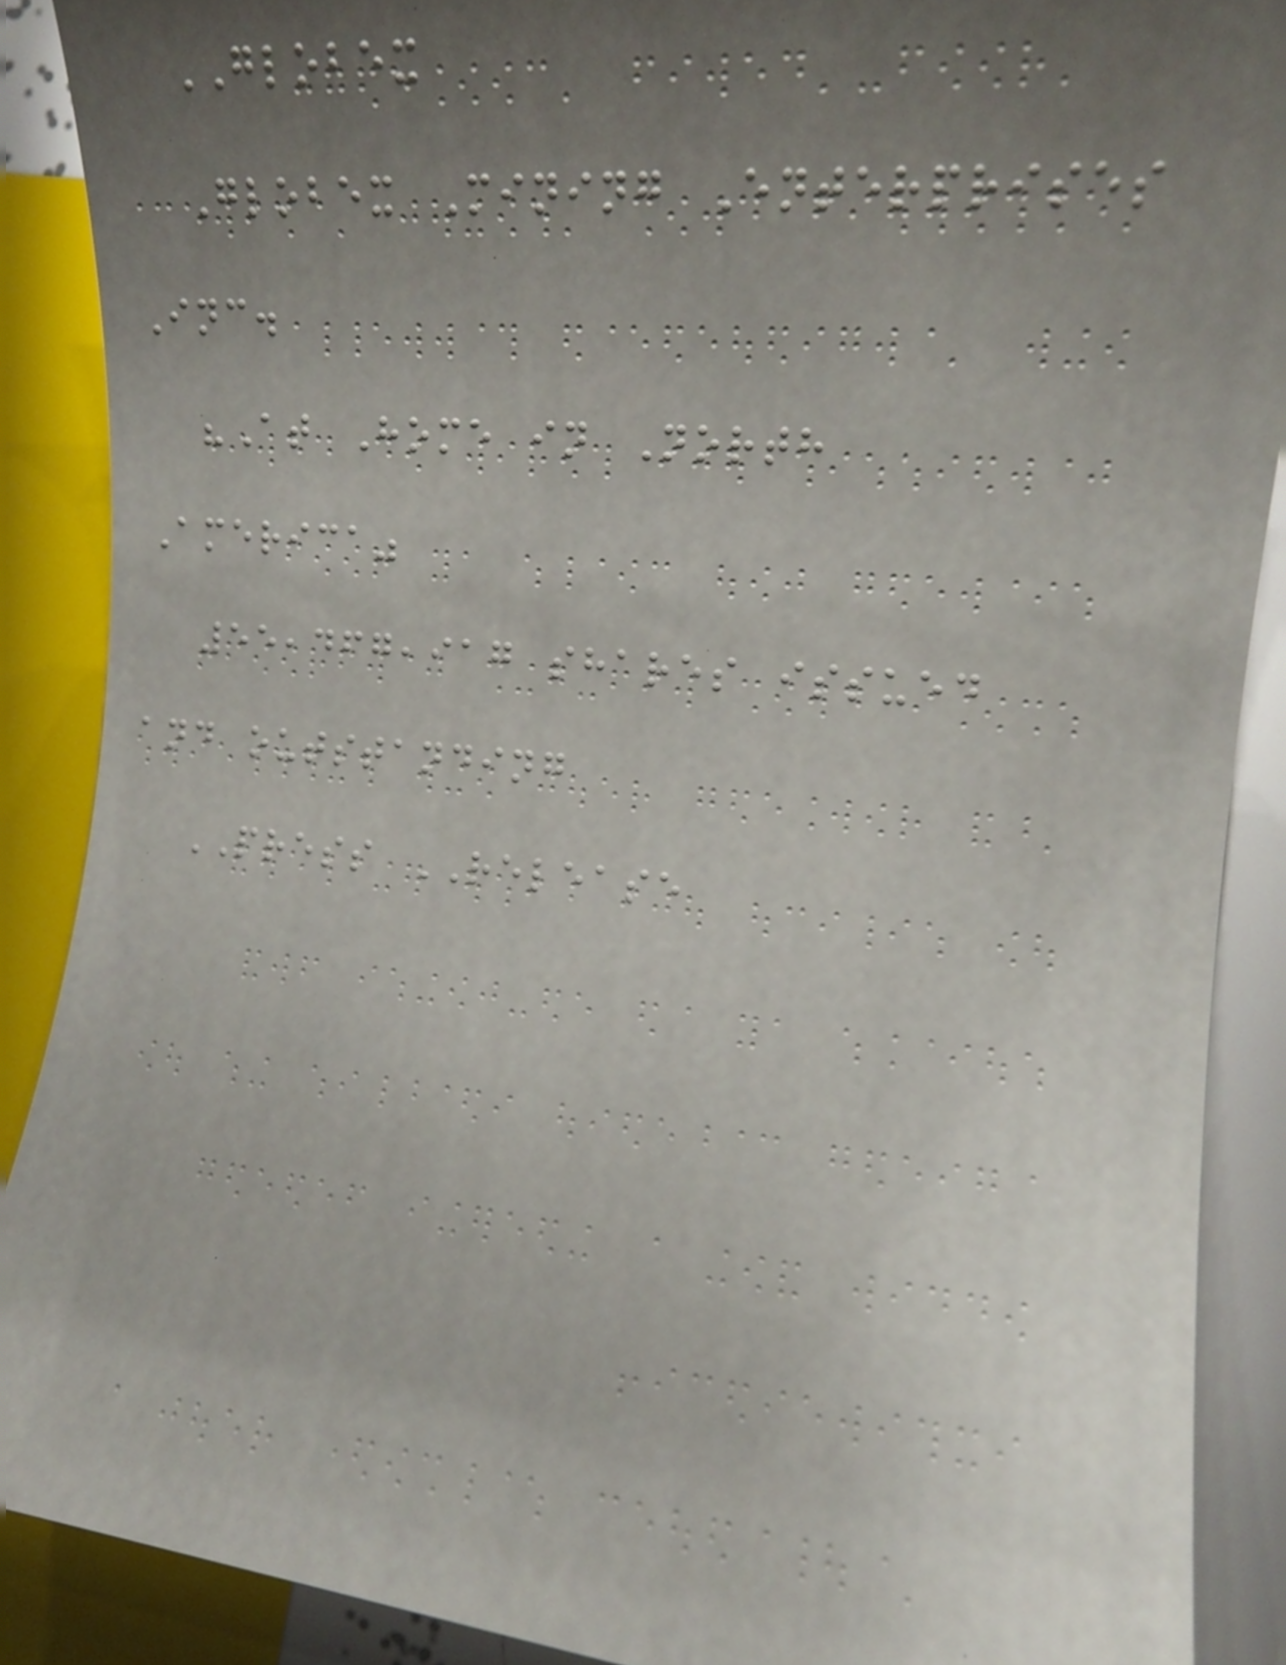GLOBEX
Globex Mining Enterprises
Inc.
"At Home in North
America"
55,467,917 shares issued
and outstanding
PRESS RELEASE
